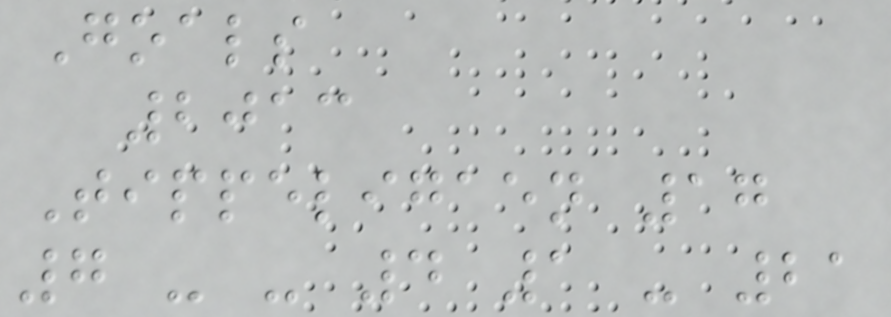Goals
2013
Tippeligaen 17
7 - - 4 1 - 21
